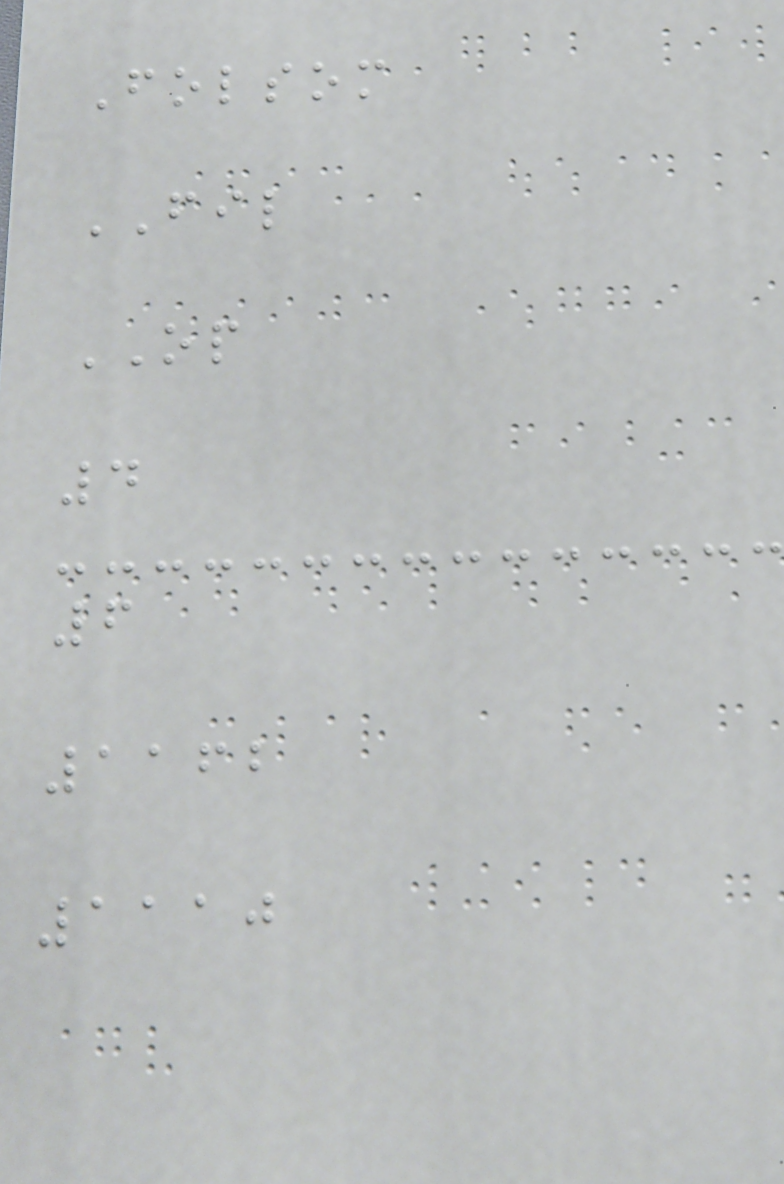Folsom
FIL
OP
4
6
1162
1110
